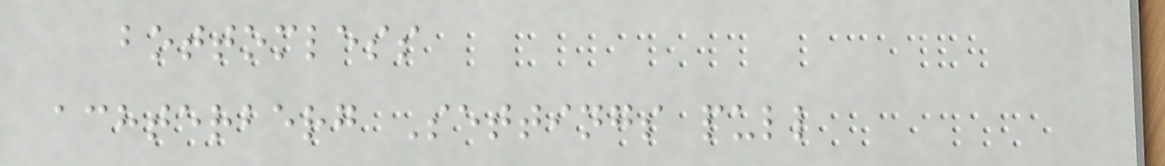bottomless
achterberg Settings pull
